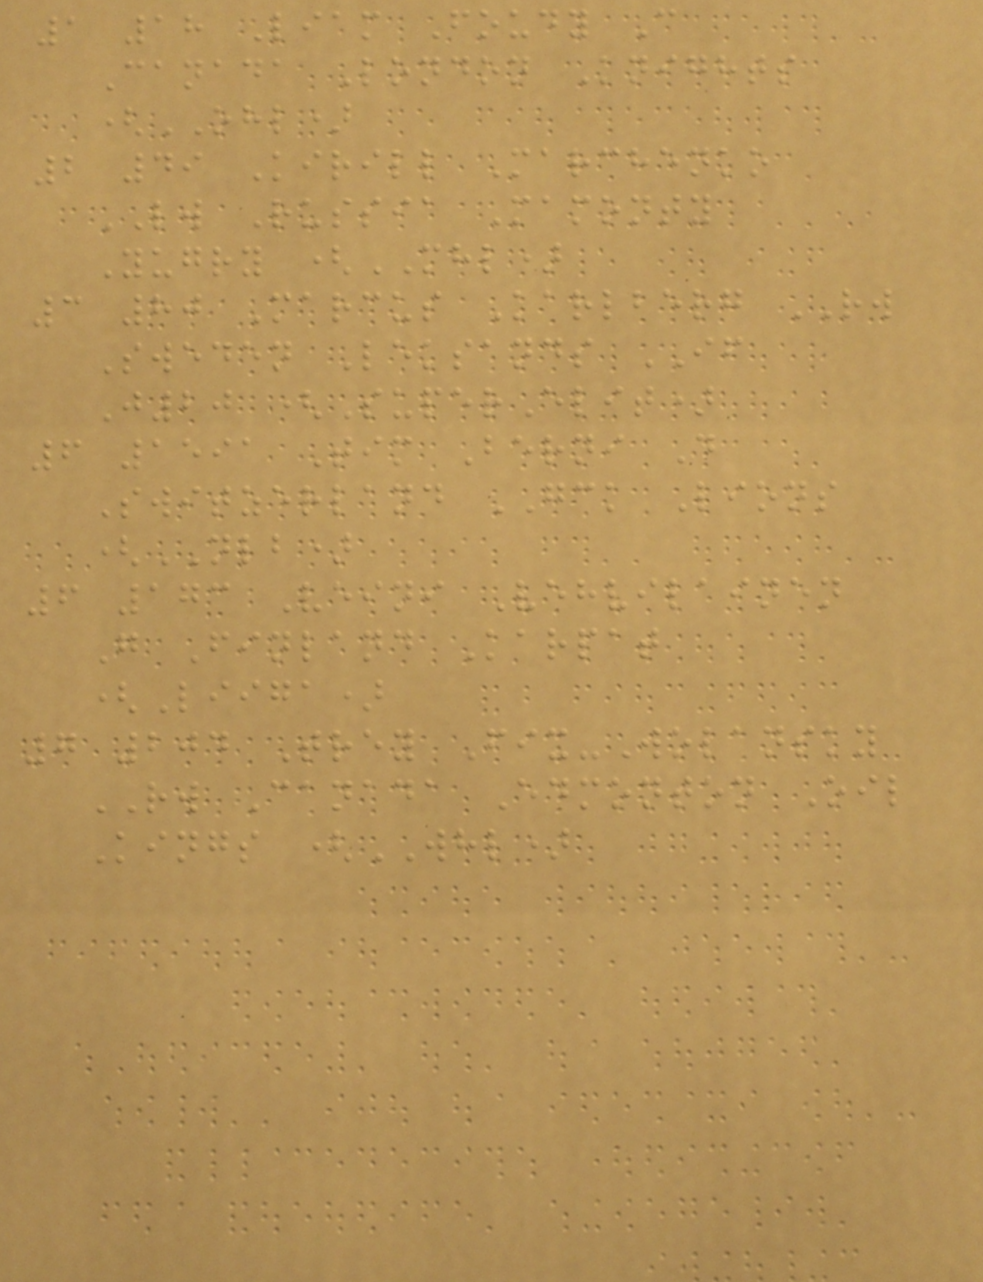1 18 Liam Foudy C
Canada London Knights
(OHL)
2 49 Kirill Marchenko
LW Russia Mamonty
Yugry (MHL)
3 80 Marcus Karlberg RW
Sweden Leksands IF
J20 (SuperElit)
6 1591 Tim Berni D
Switzerland GCK Lions
(NLB)
6 173 Veini Vehvilainen
G Finland Karpat
(Liiga)
7 204 Trey Fix-Wolansky
RW Canada Edmonton Oil
Kings (WHL)
